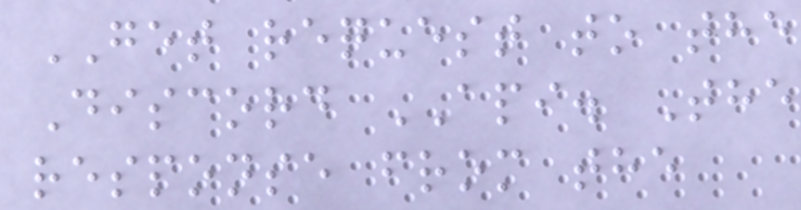GET request to the
Discord API. The
response from the
